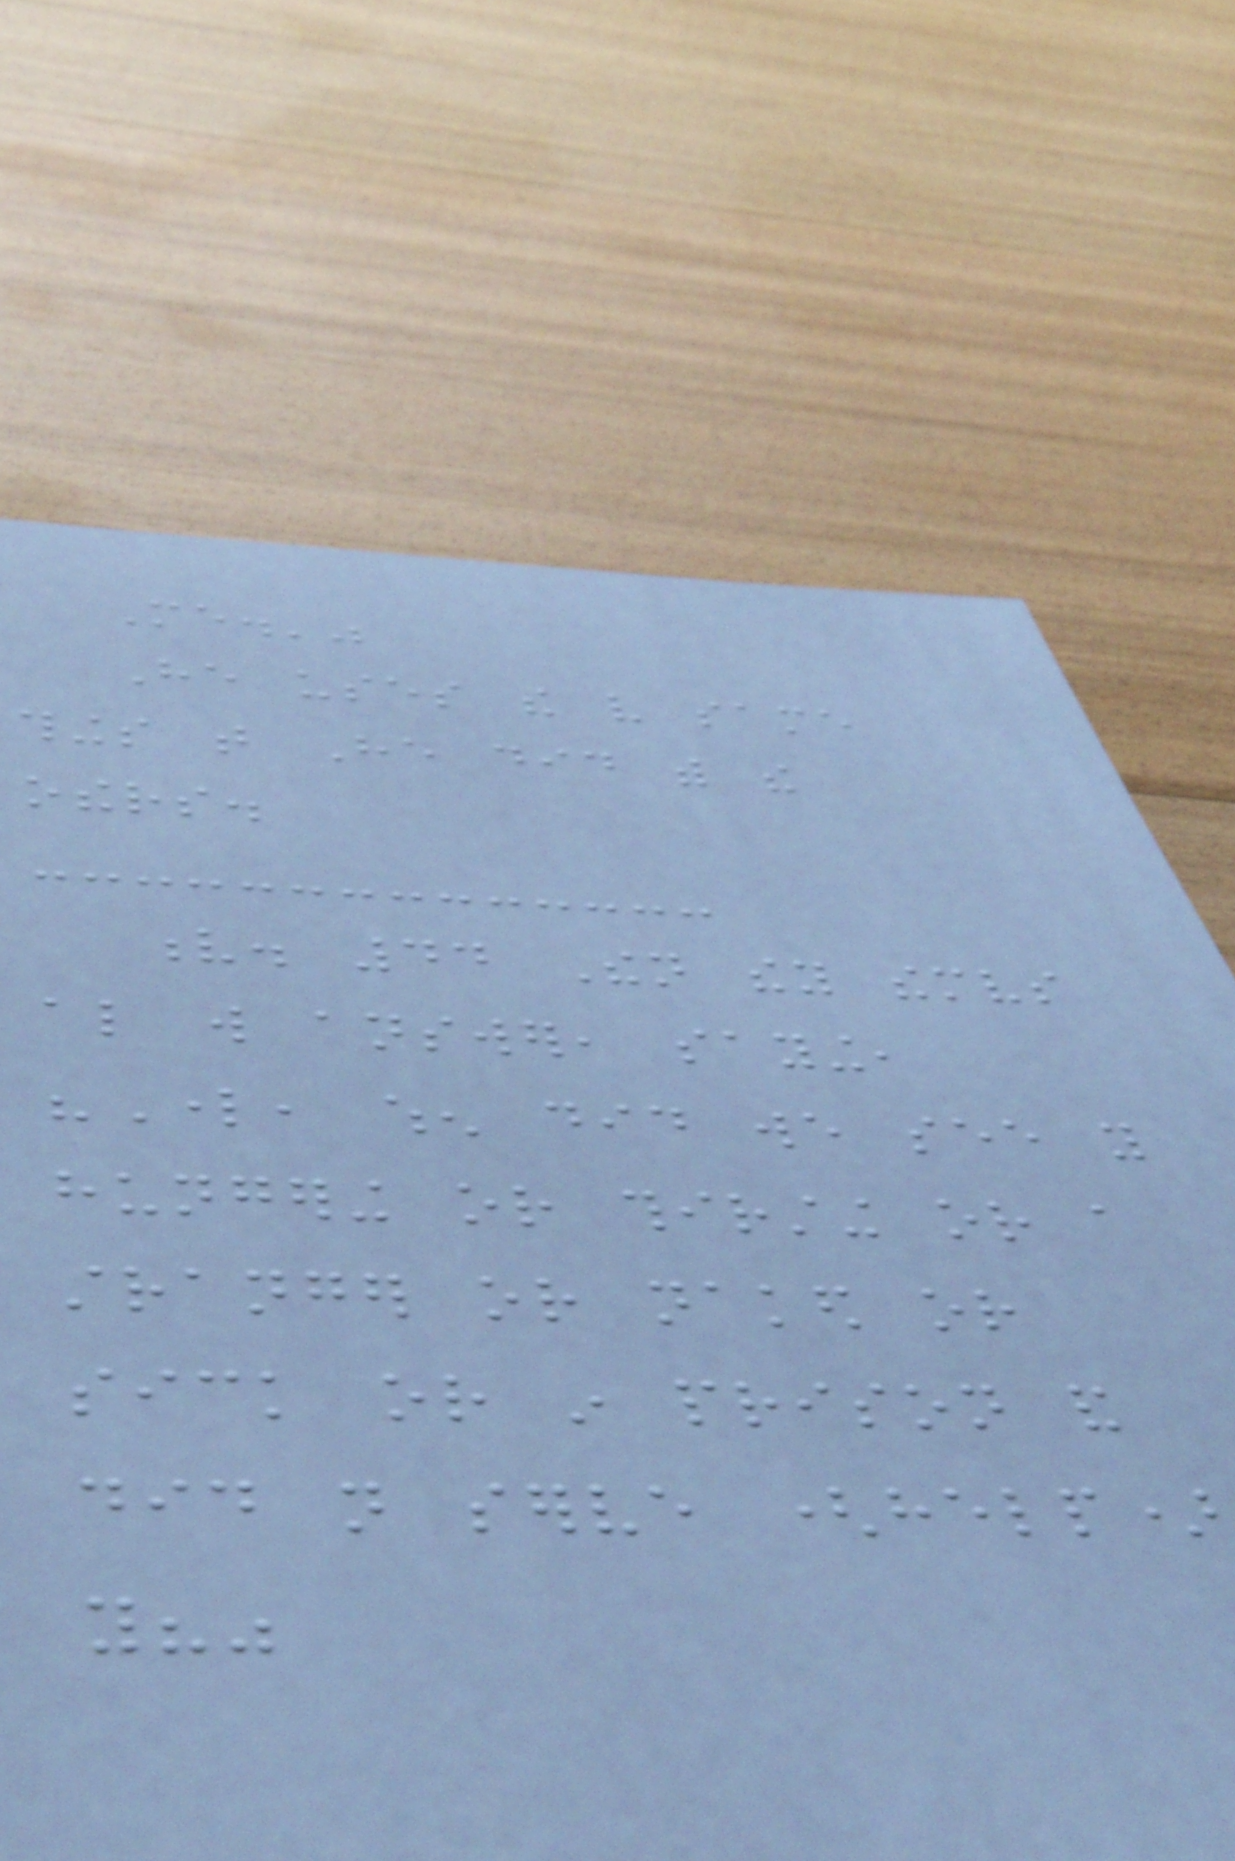Me.'"
He uses the very same
things that He did with the
others.
v. 44 Then they themselves
also will answer, saying,
"Lord, when did we see you
hungering or thirsting or a
stranger or naked or
sick or in prison and
did not serve (help)
you?"
